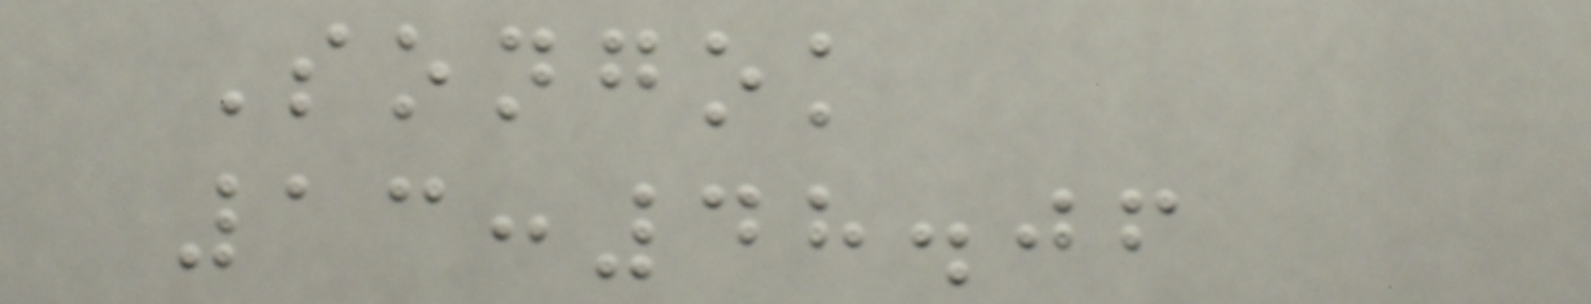Songok
13:48.06
